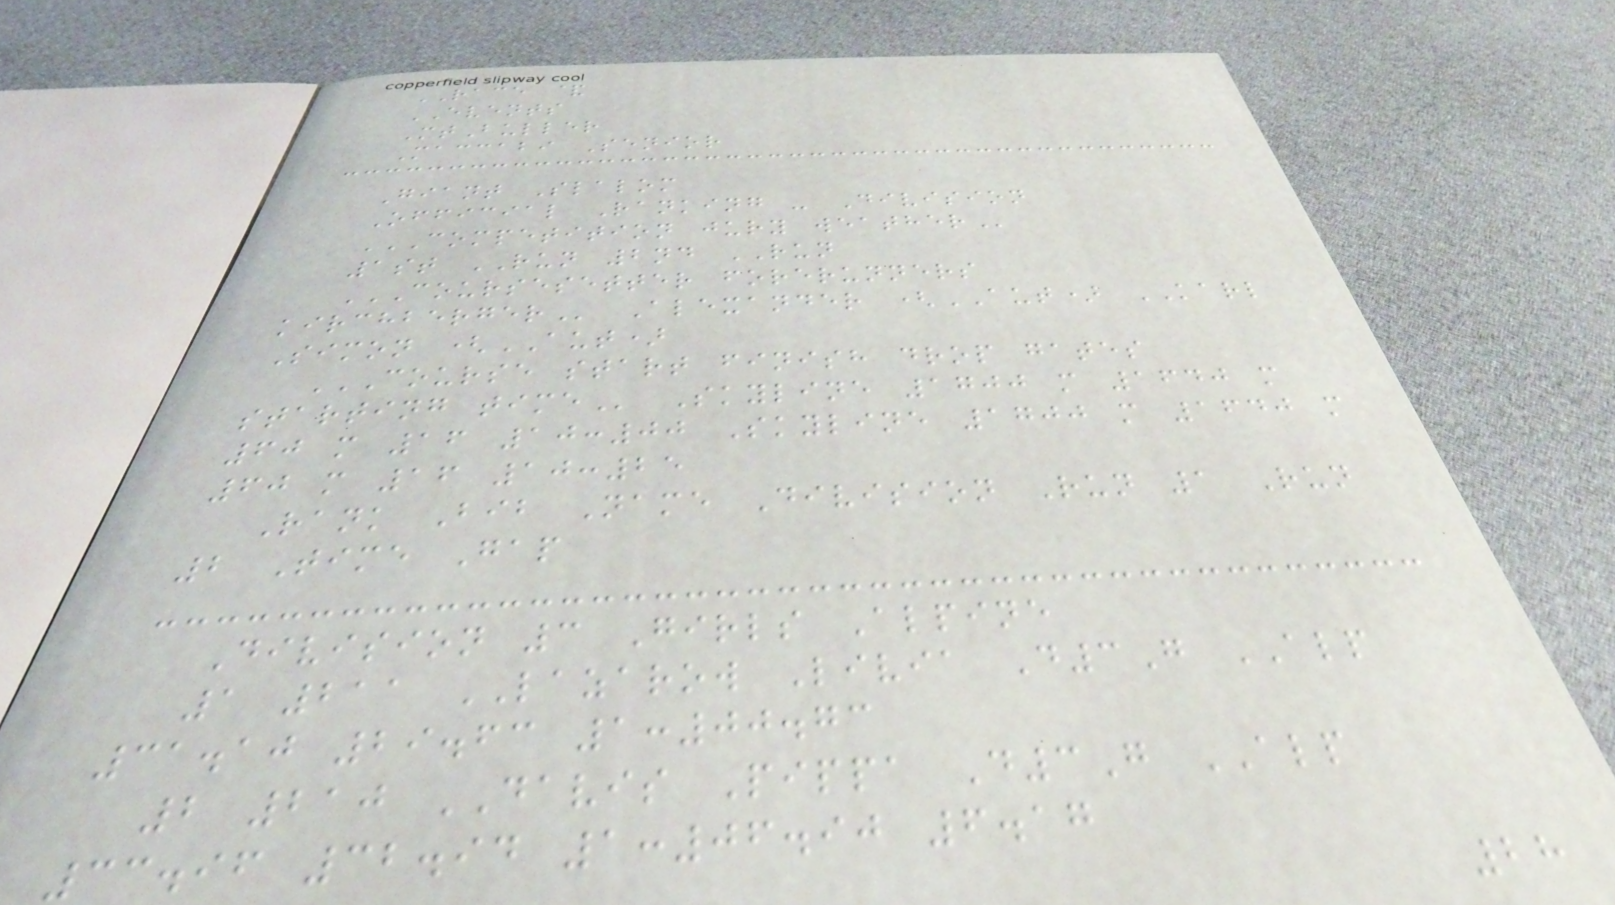RACE &
EVENTS
MtBuller
Maccabi Senior
Giant Slalom
Official Ranking - Division
COMPETITION JURY WEATHER
1st RUN 2nd RUN
COURSESETTER FORERUNNERS
KIRCHBERGER Alexander (AUT) KARL
Simon (AUT)
COURSE START FINISH DROP GATES
STARTING TIME Skyline 1700 m 1640 m
60 m 16 10:00 Skyline 1700 m 1640 m
60 m 16 10:25
Rank Bib Name Division Run 1 Run
2 Time Gap
Division 3 Girls Alpine
1 211 LAZAROW Livia D3G ALP
31.10 29.63 1:00.73
2 210 DAVIS Pippa D3G ALP
33.96 32.94 1:06.90 6.17
28
